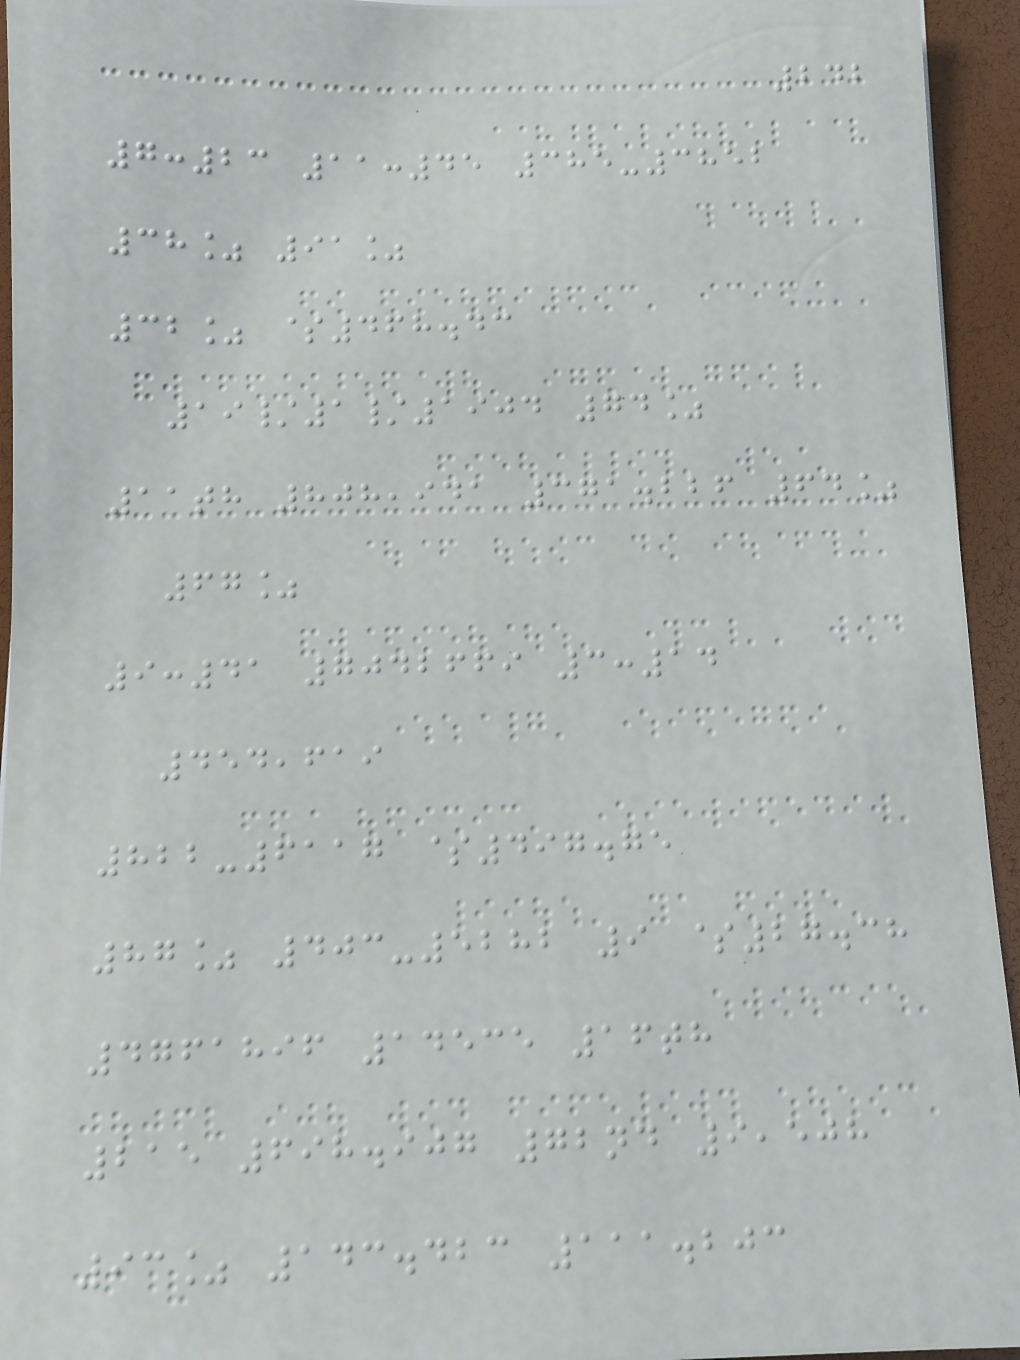242
7:23 11:45 385-3852
38% 91%
32% $468.43
19/1/1904 74%
11th 808,941 371.226 64%
67%
9:41 7042669 3:14
454,619
822-6117 $497.75
87% 403-5282 9 $27.38
4761896 14535 16th
215 698.907 72nd 9,508
93% 143.423 111.203
